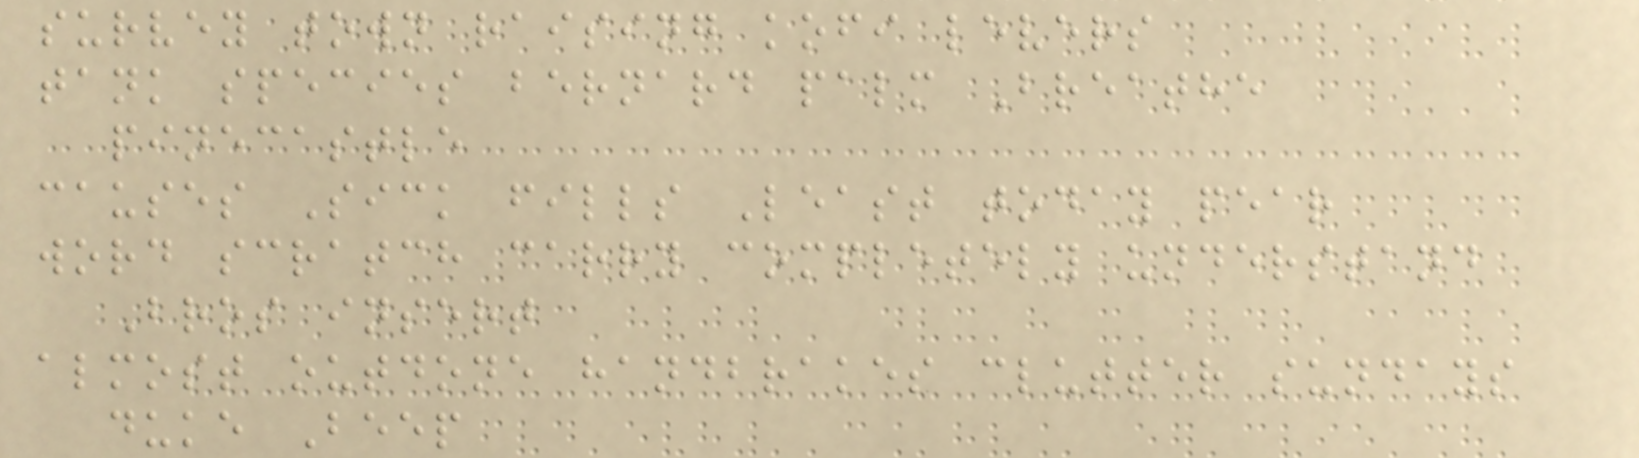survey town raising kofi levers
tank species bernard palm Breathe
pinecastle
causes Sick fills Least today pear
word scratch carry completely understand
Bros insert
almost outdone handbrakes clutter sundays
duke Beep
